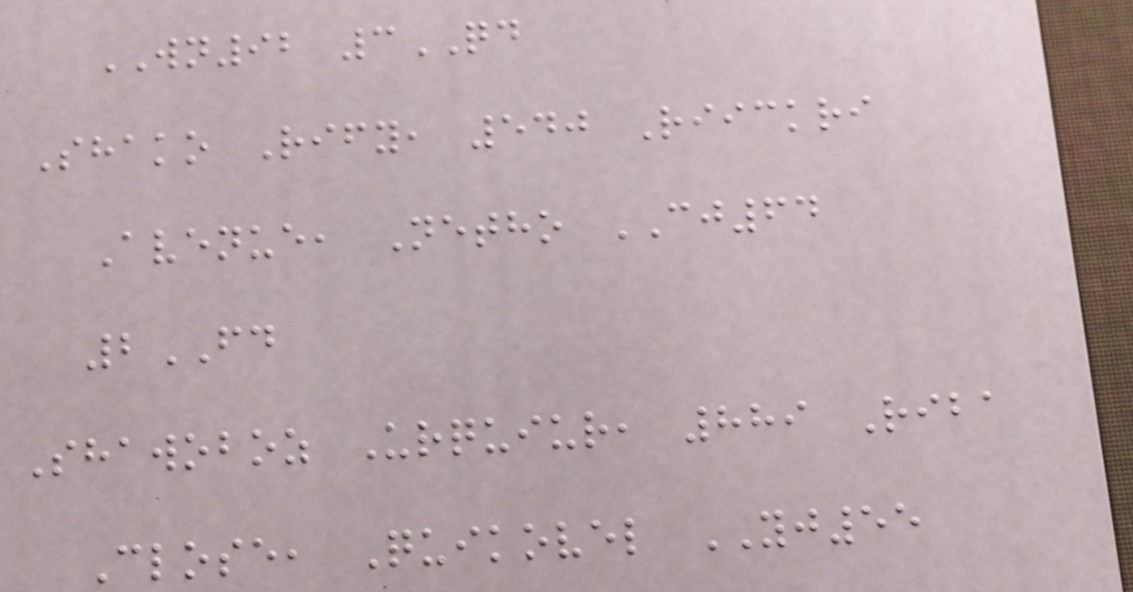WN92 3QD
Shako Rify, 540 Riickri
Avenue, Netho CJ64
2FD
Shawoboz Urquiur, 889 Riba
Close, Quikovel YJ55
